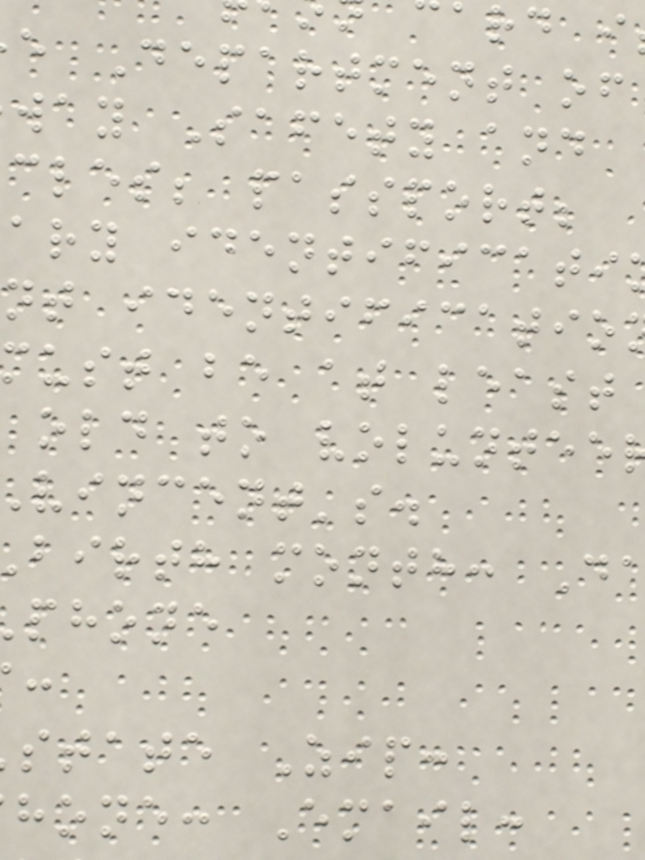e Department of
way Safety and
cles; passport;
ary identificati
nt identificatio
must be at least
old to voluntee
vincent's.
birth month: D
phone
state Zip:
hone: Email:
